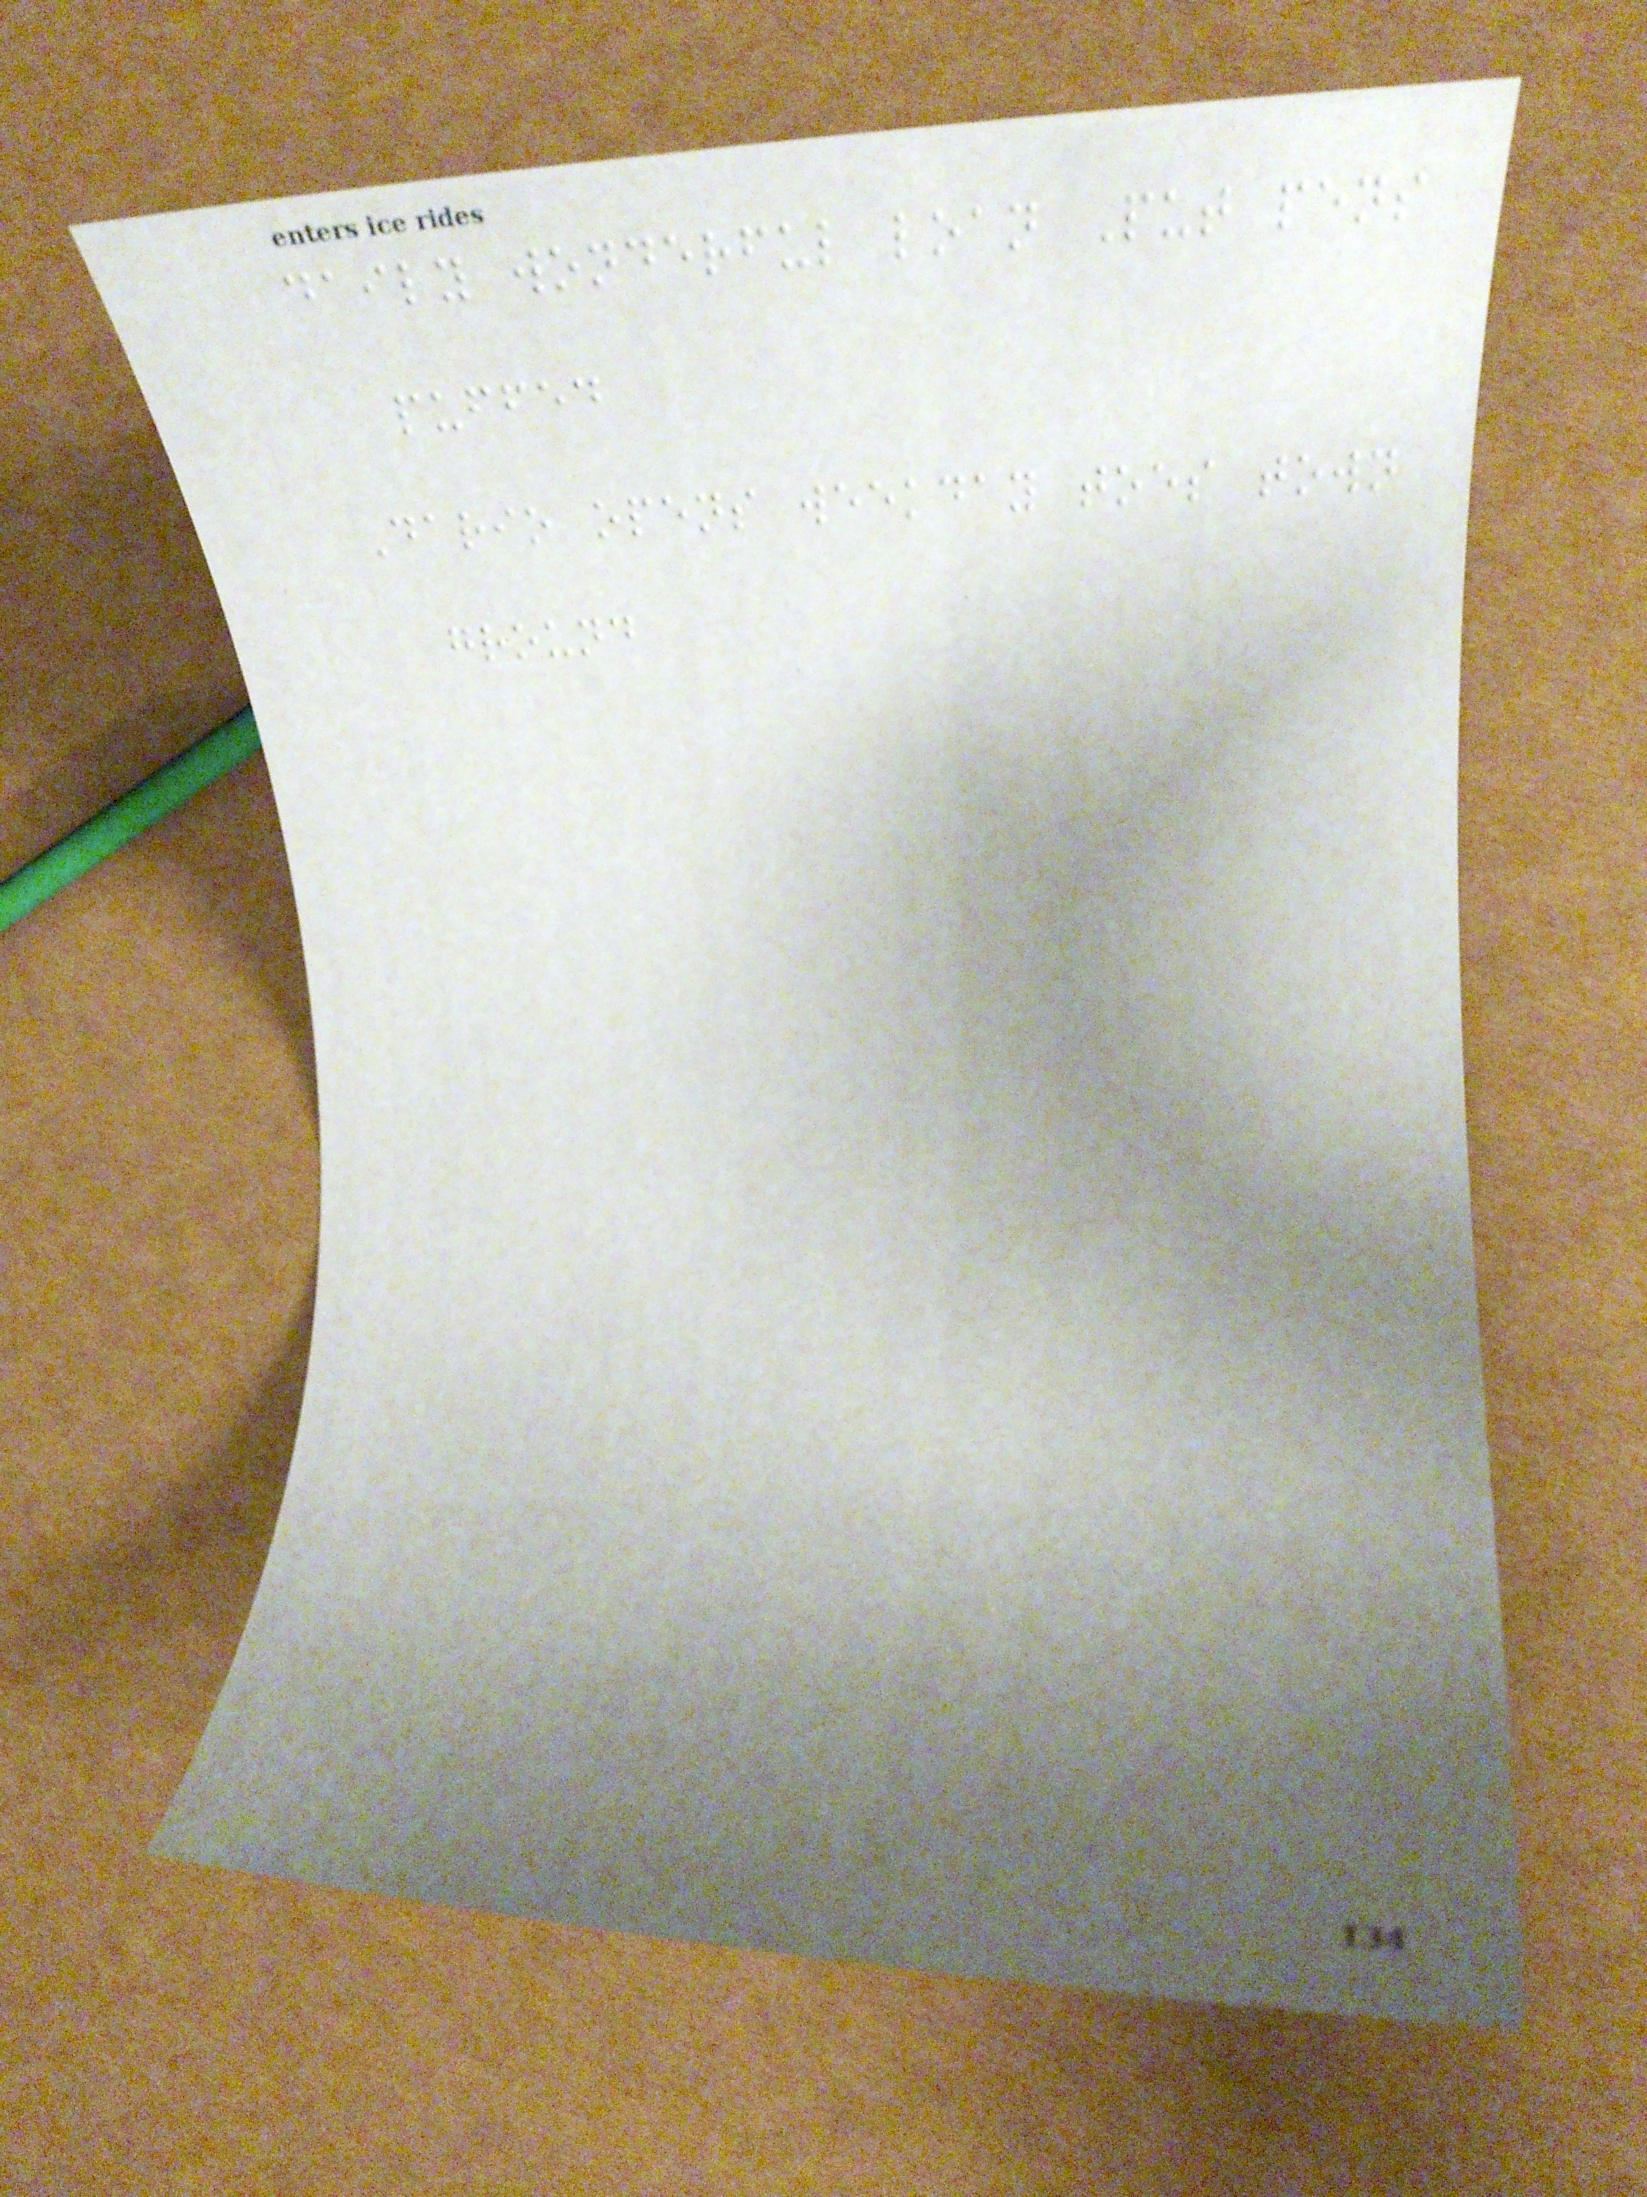daily wonderful loan Put pens
puffed
Dario opens weekday toes town
ground
